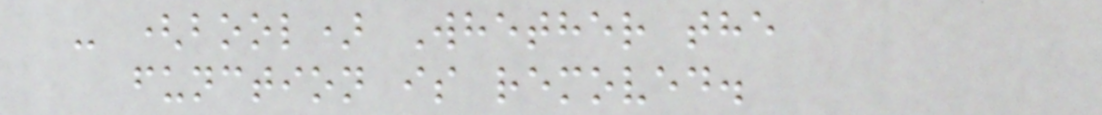- (bool) Whether the
function is removed.
